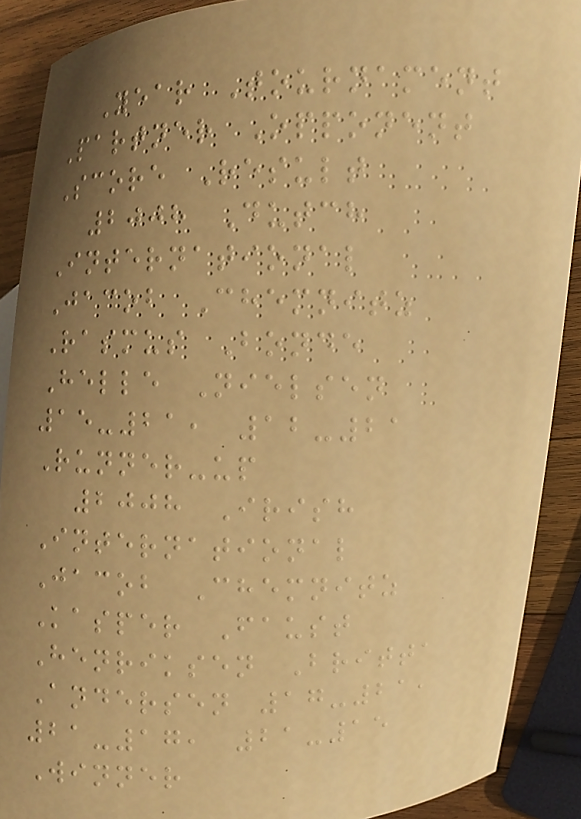Year Tournament
Partner Opponent
Score Result
2008 Dutch
International
Jacob Chemnitz
Rasmus Bonde
Helle Nielsen
15-21, 12-21
Runner-up
2008 Irish
International
Jacob Chemnitz
Kasper Faust
Henriksen Britta
Andersen 17-21,
21-17, 21-15
Winner
